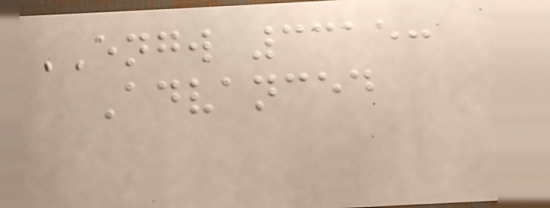ENGW 3315:
Advanced
